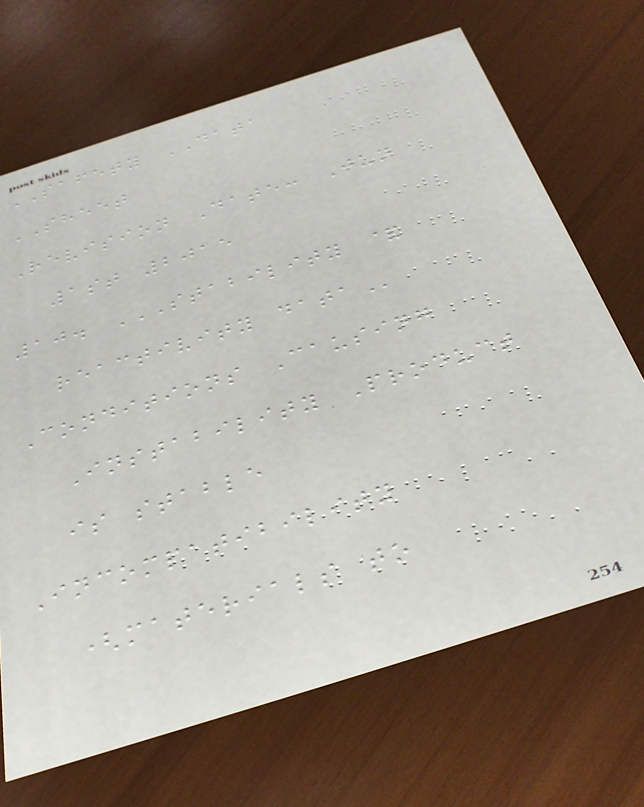SAFETY DATA
SHEET
Revision Date: Jun
1st 2015
10. STABILITY &
REACTIVITY DATA
Conditions Causing
Instability Product
is stable
Incompatibility
(materials to
